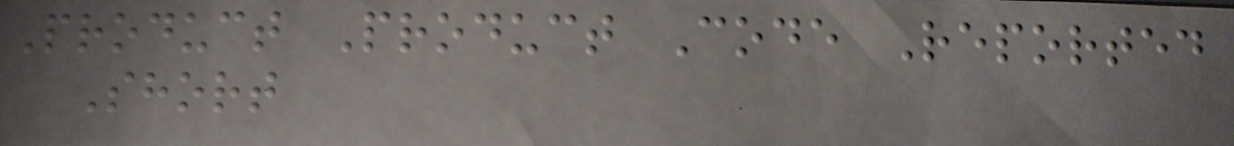Product Product Code Reported
Short
